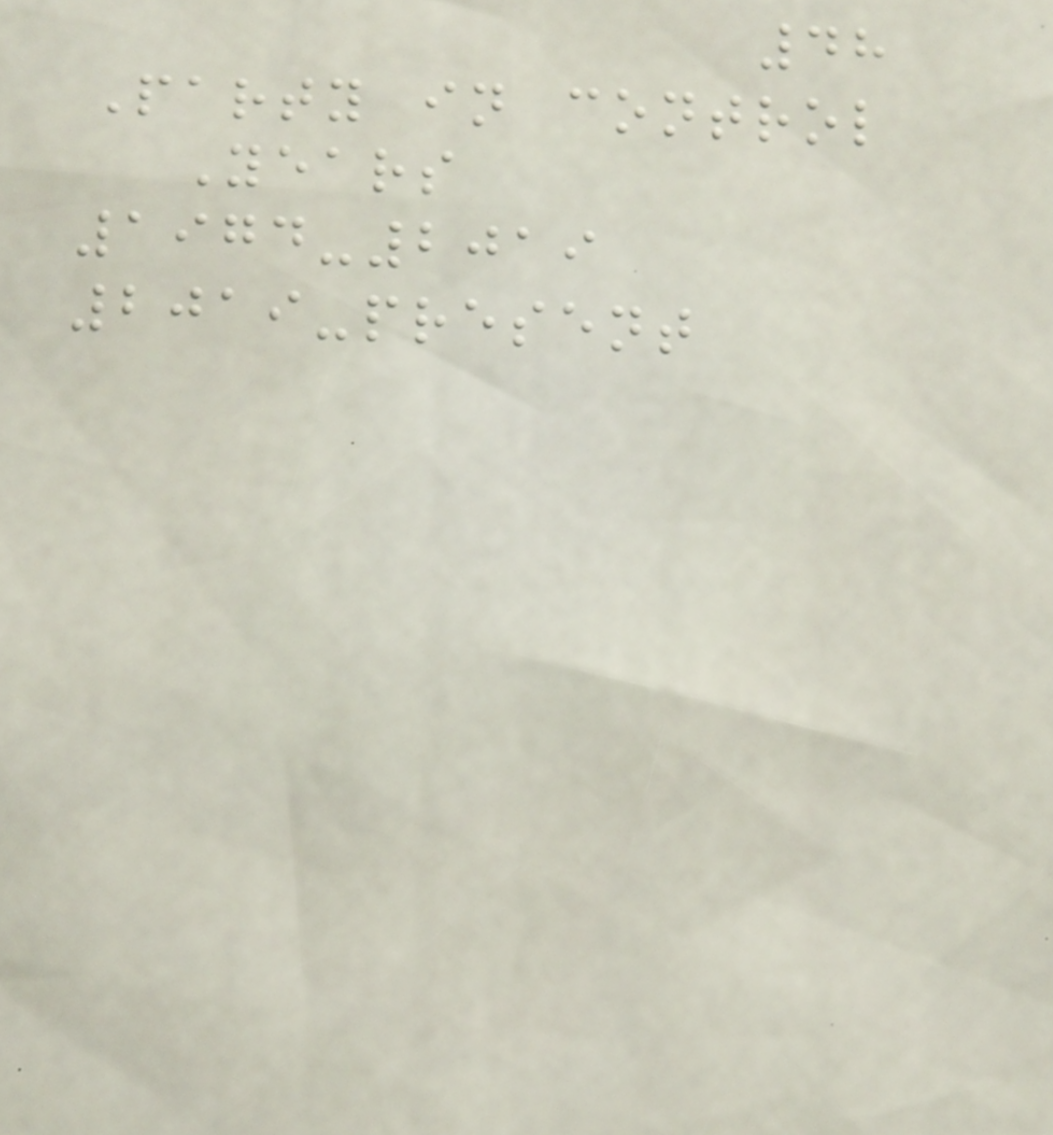48
Party in control
Years
1974-2019
2019-present
